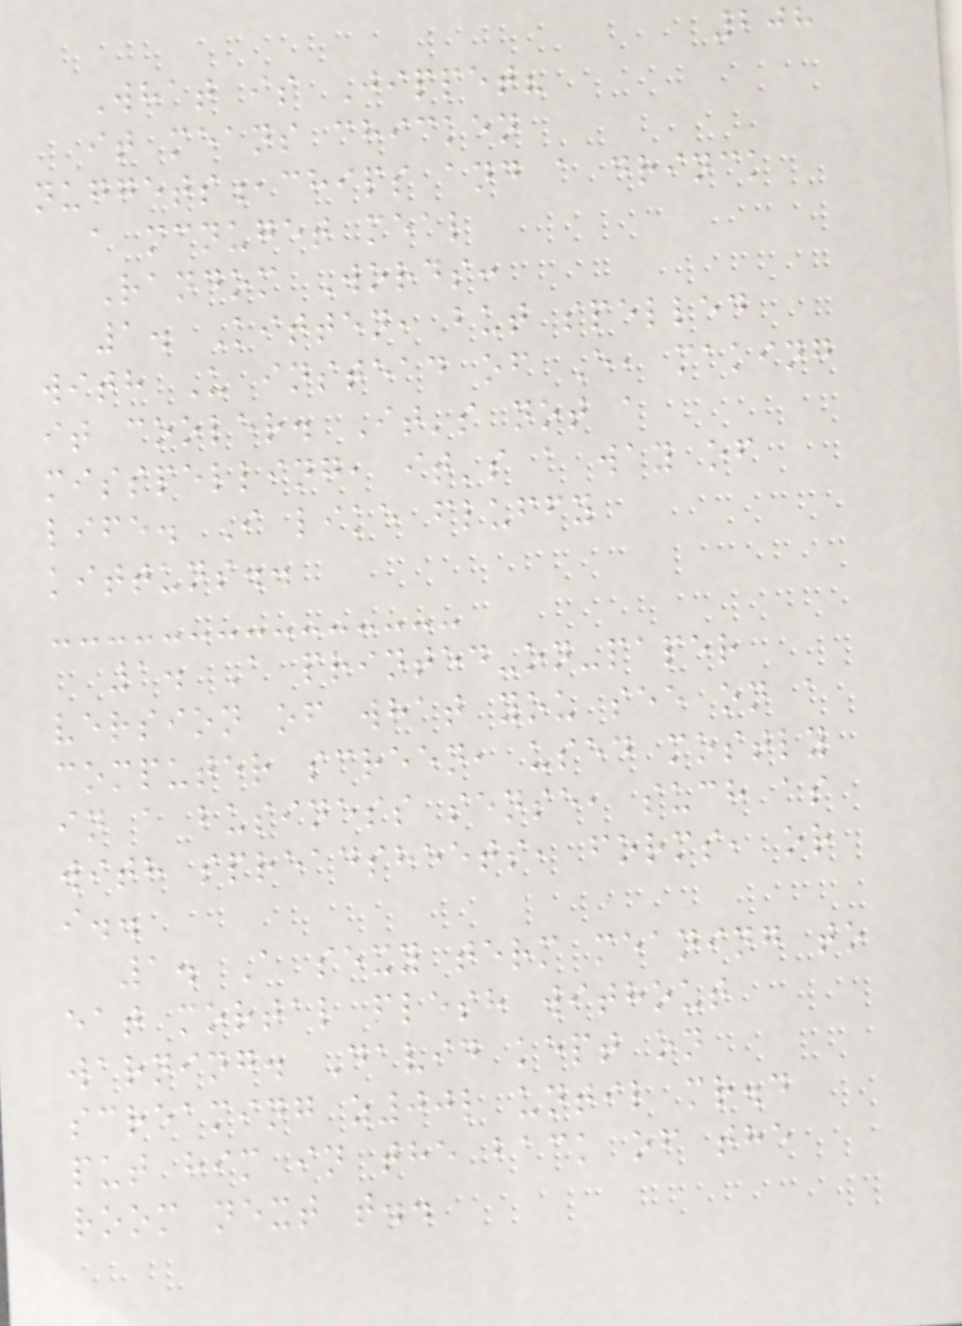208
What is Jippet?
it means chicken
nuggets,chips and a drinck
a mcnuget meal
Random Words:
1. Kitten, but spelled
with U instead of E, making
it cooler. It's not a
misspelling, it's a way of
life. I like fluffy
kittuns..
1. A printed-on-paper
version of what you see on a
computer screen, used mostly
in a business sense, such as
with spreadsheets, forms, or
i..
1. A sexy term meaning to
eat mortal flesh without
warning. David kept on
screaming z00l until mr.d
put him in the back of the
room next t..
